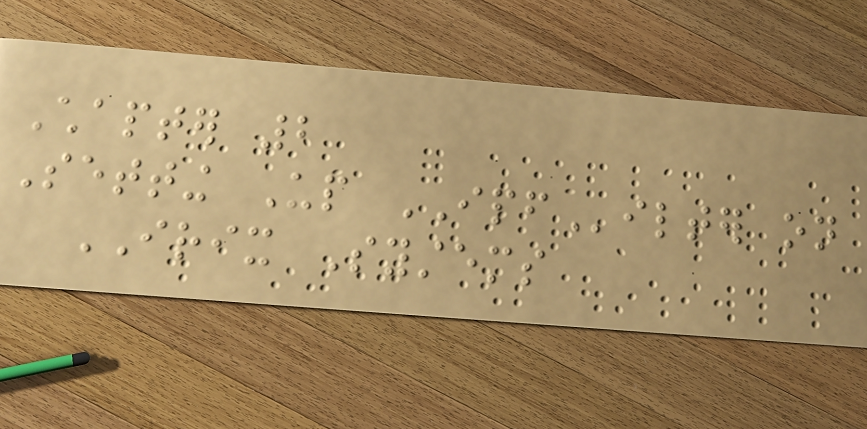Chapter 2
Setting Up IPFilter on
IRIX Systems
